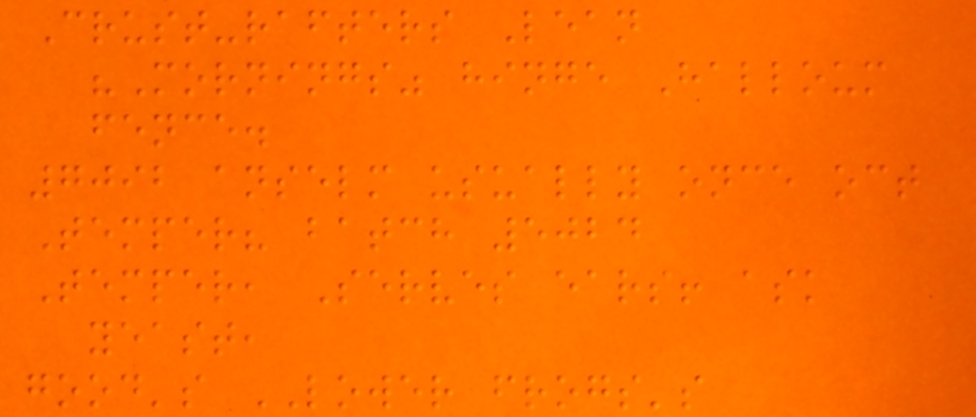Crust-rafters Lean
"Mornings" hinge Halloum
fence.
7092 anselm usually once oct
Temper? batch 5024
Temper, Serves ears! ask
yeast,
good's LOWER frogs's
